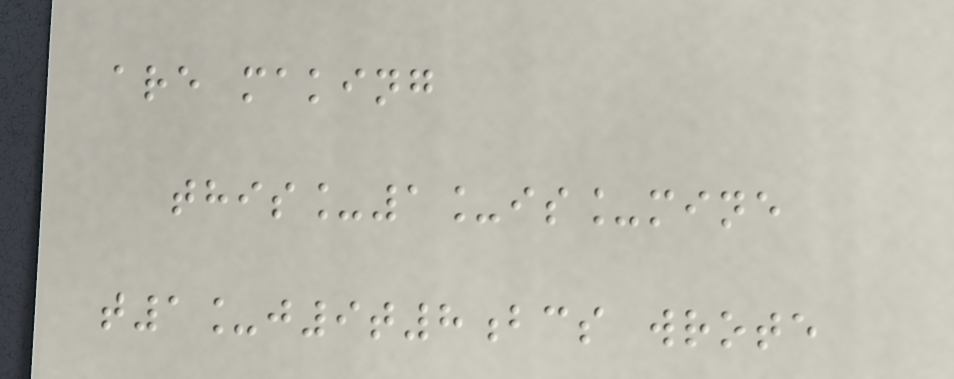are making
this_1_is_mine
t1_j9t8bcs wrote
